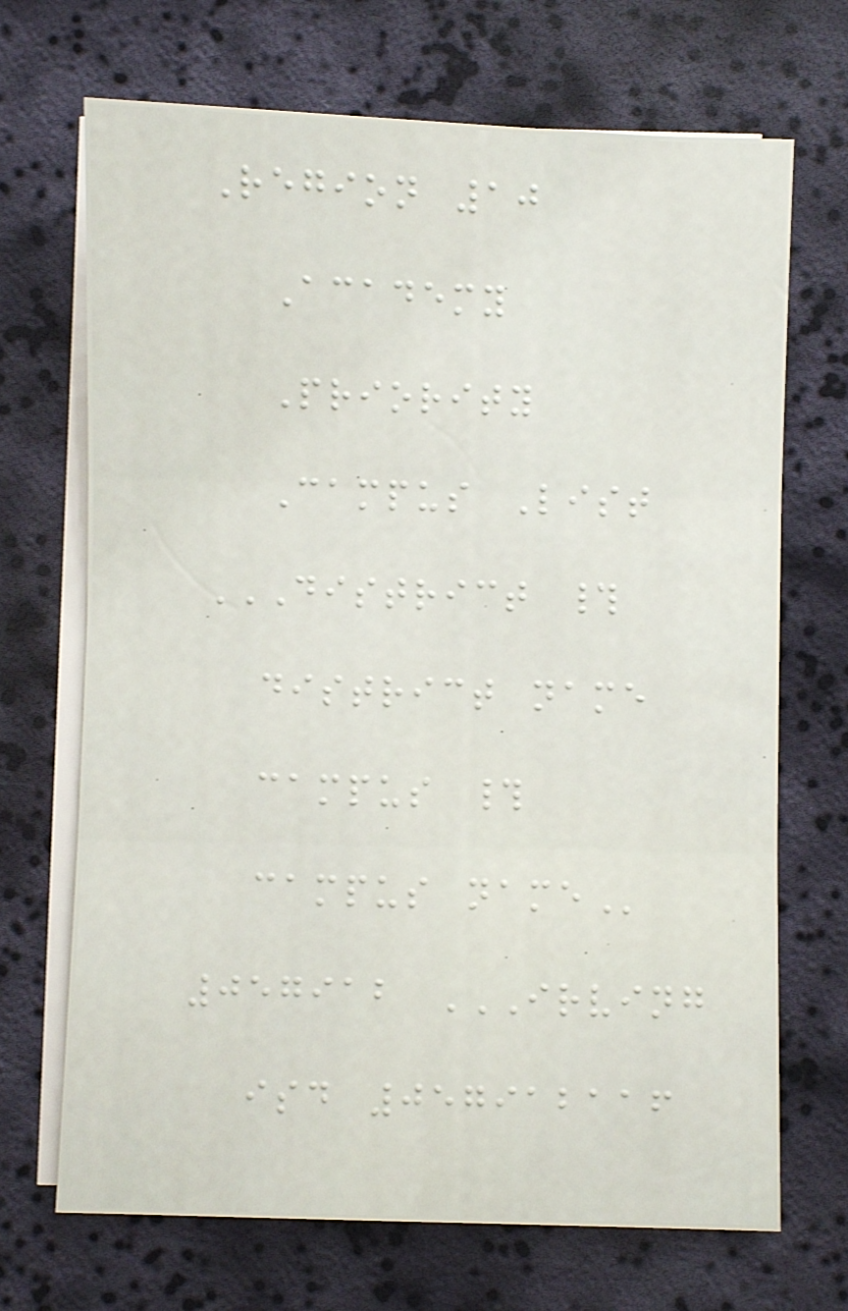Region 10
Academy
Priority
Campus List
DISTRICT #
DISTRICT NAME
CAMPUS #
CAMPUS NAME
057912 IRVING
ISD 057912116
